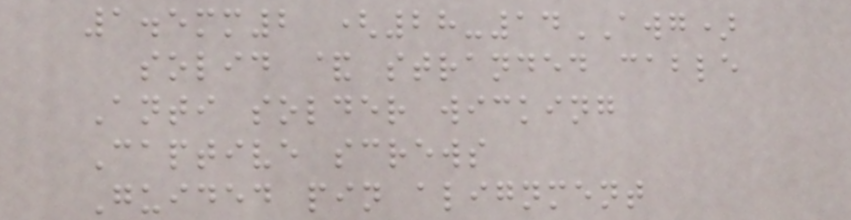1.5mm2 (28-14AWG)
solid & stranded cable
Anti solder wicking
Captive screws
Guided pin alignment
